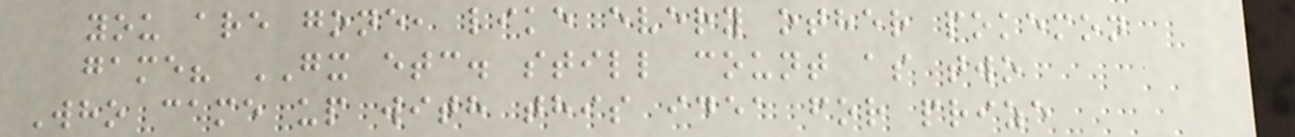you are gone, like every other pokemon
game? GX etc. still count as two
Who came up with this idea for prize
